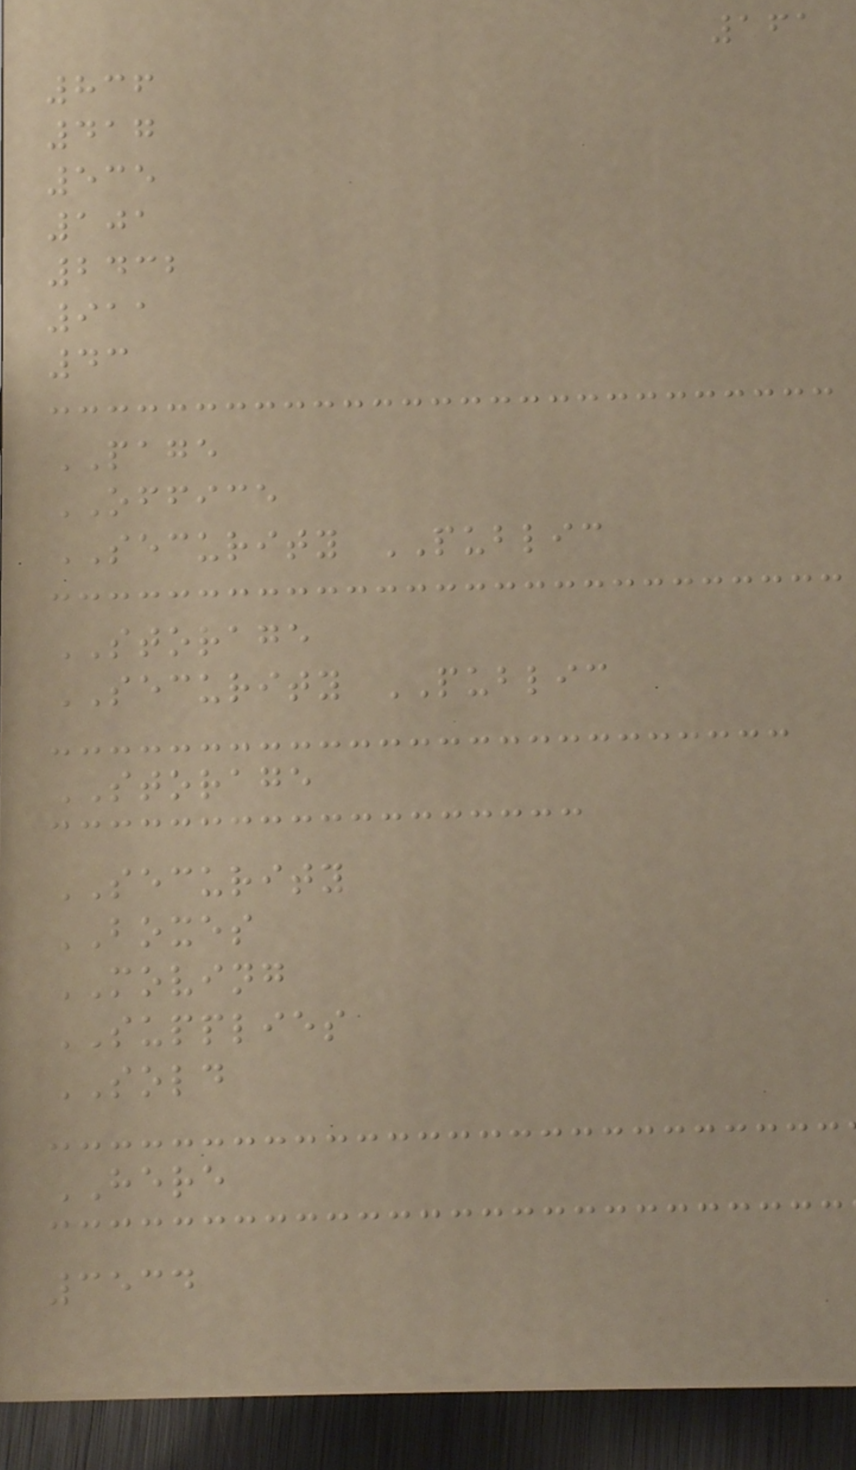161
836
417
535
101
2432
911
43
PAGE
OFFICE
SECURITY PUBLIC
STORAGE
SECURITY PUBLIC
STORAGE
SECURITY
BOXES
MOVING
SUPPLIES
SOLD
HERE
3534
